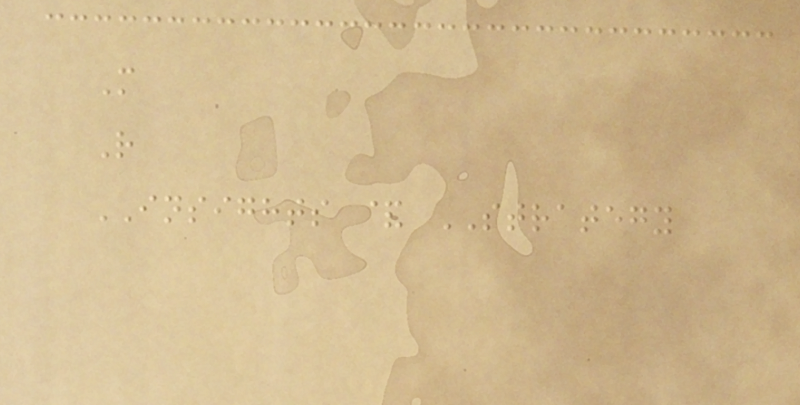M
R
INSIGHTS & STRATEGY
